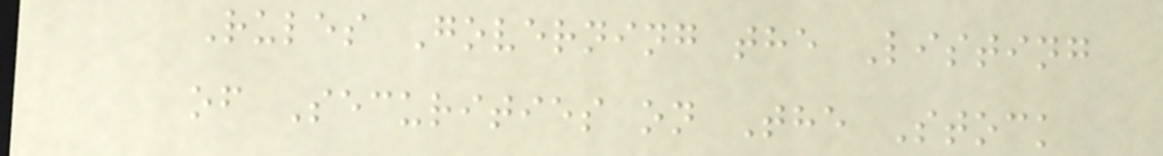Rules Governing the Listing
of Securities on The Stock
